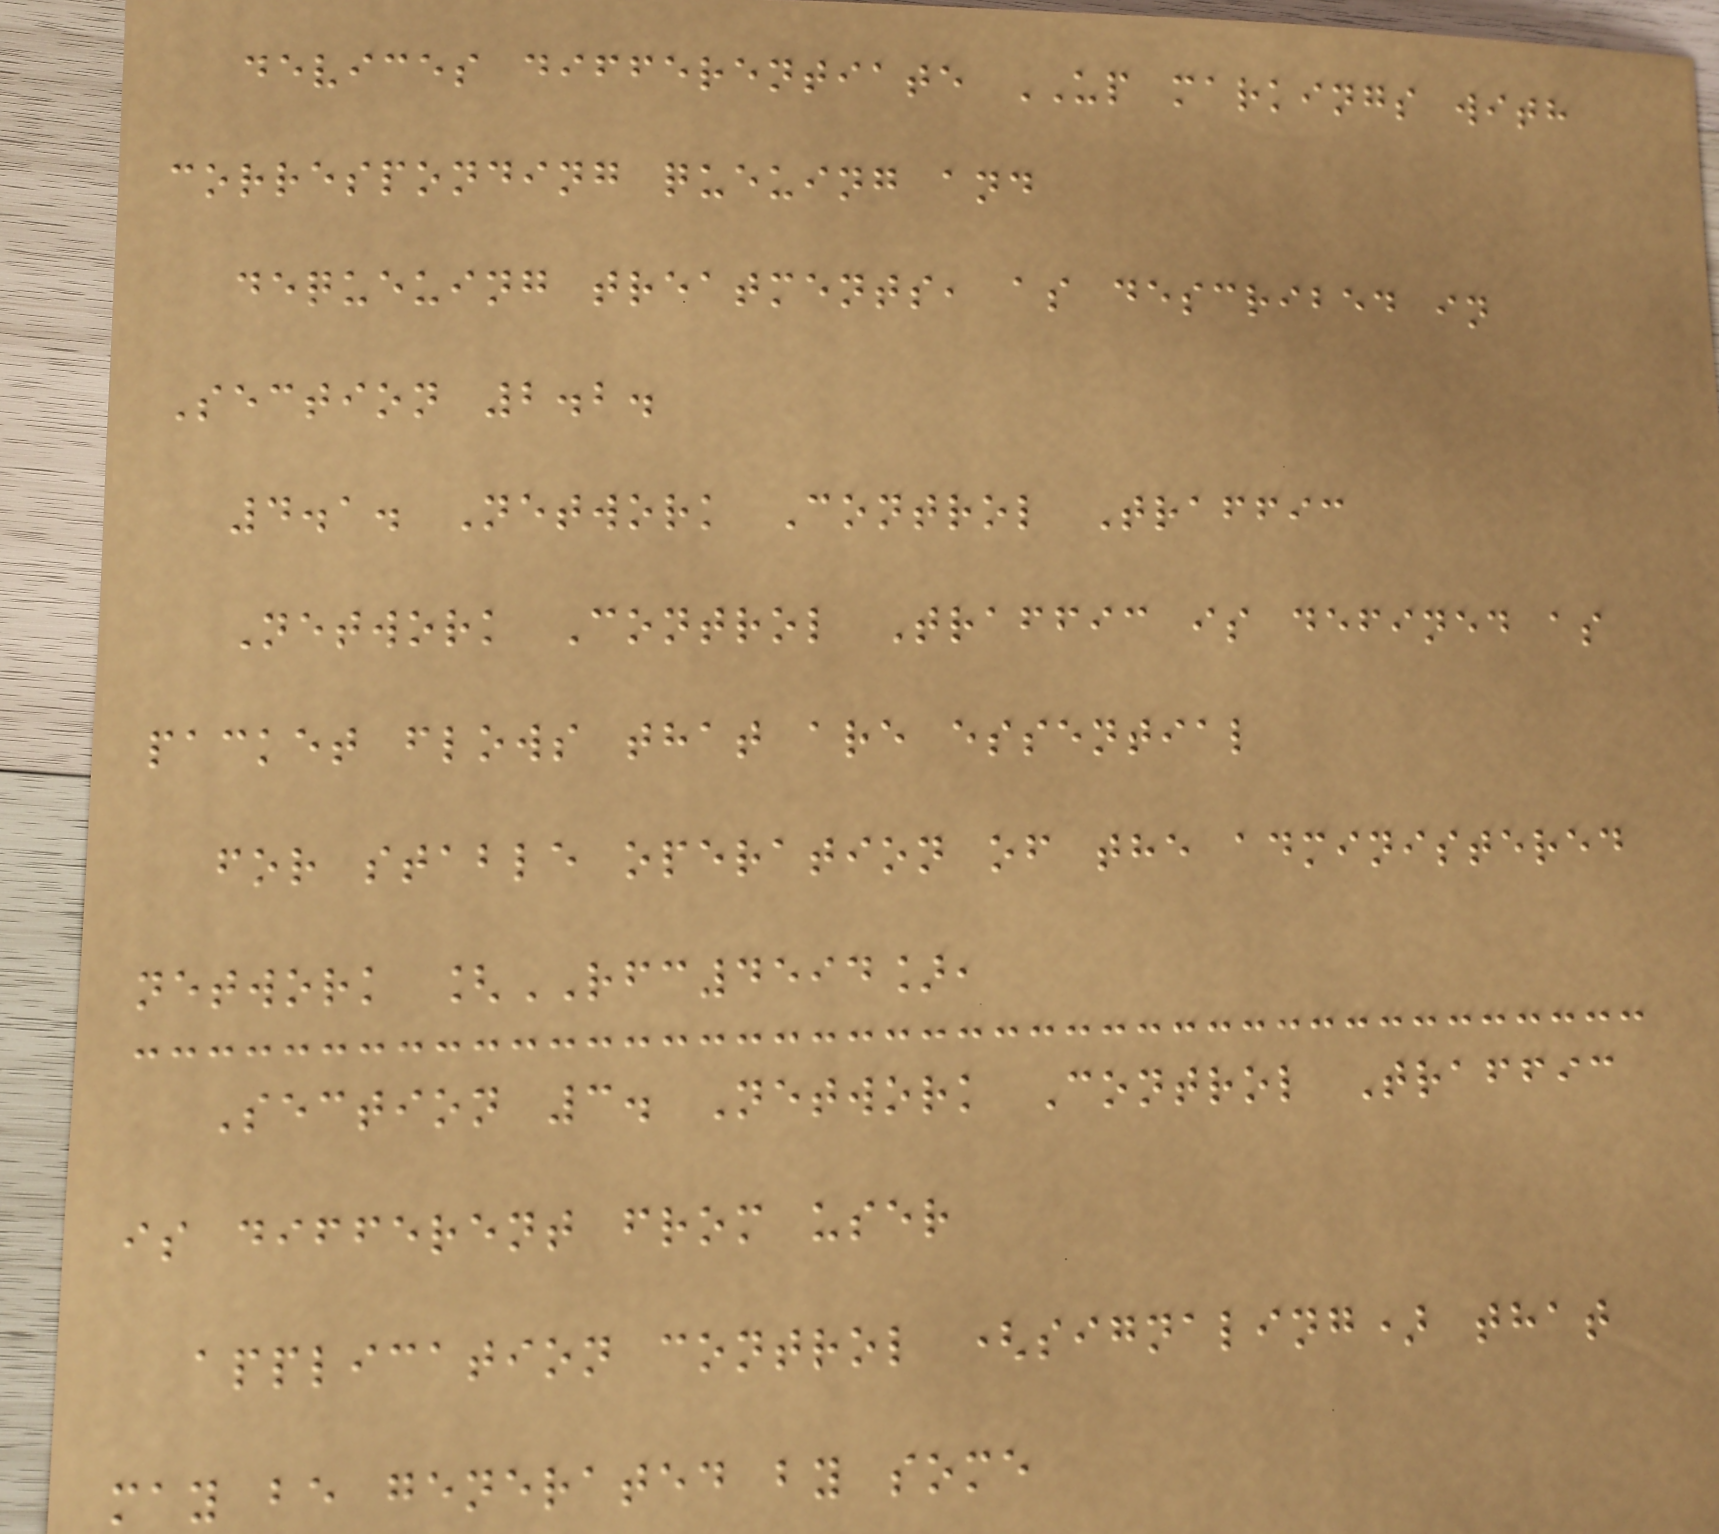devices differentiate UP markings with
corresponding queuing and
dequeuing treatments, as described in
Section 2.2.
4.1. Network Control Traffic
Network Control Traffic is defined as
packet flows that are essential
for stable operation of the administered
network [RFC4594],
Section 3. Network Control Traffic
is different from user
application control (signaling) that
may be generated by some
